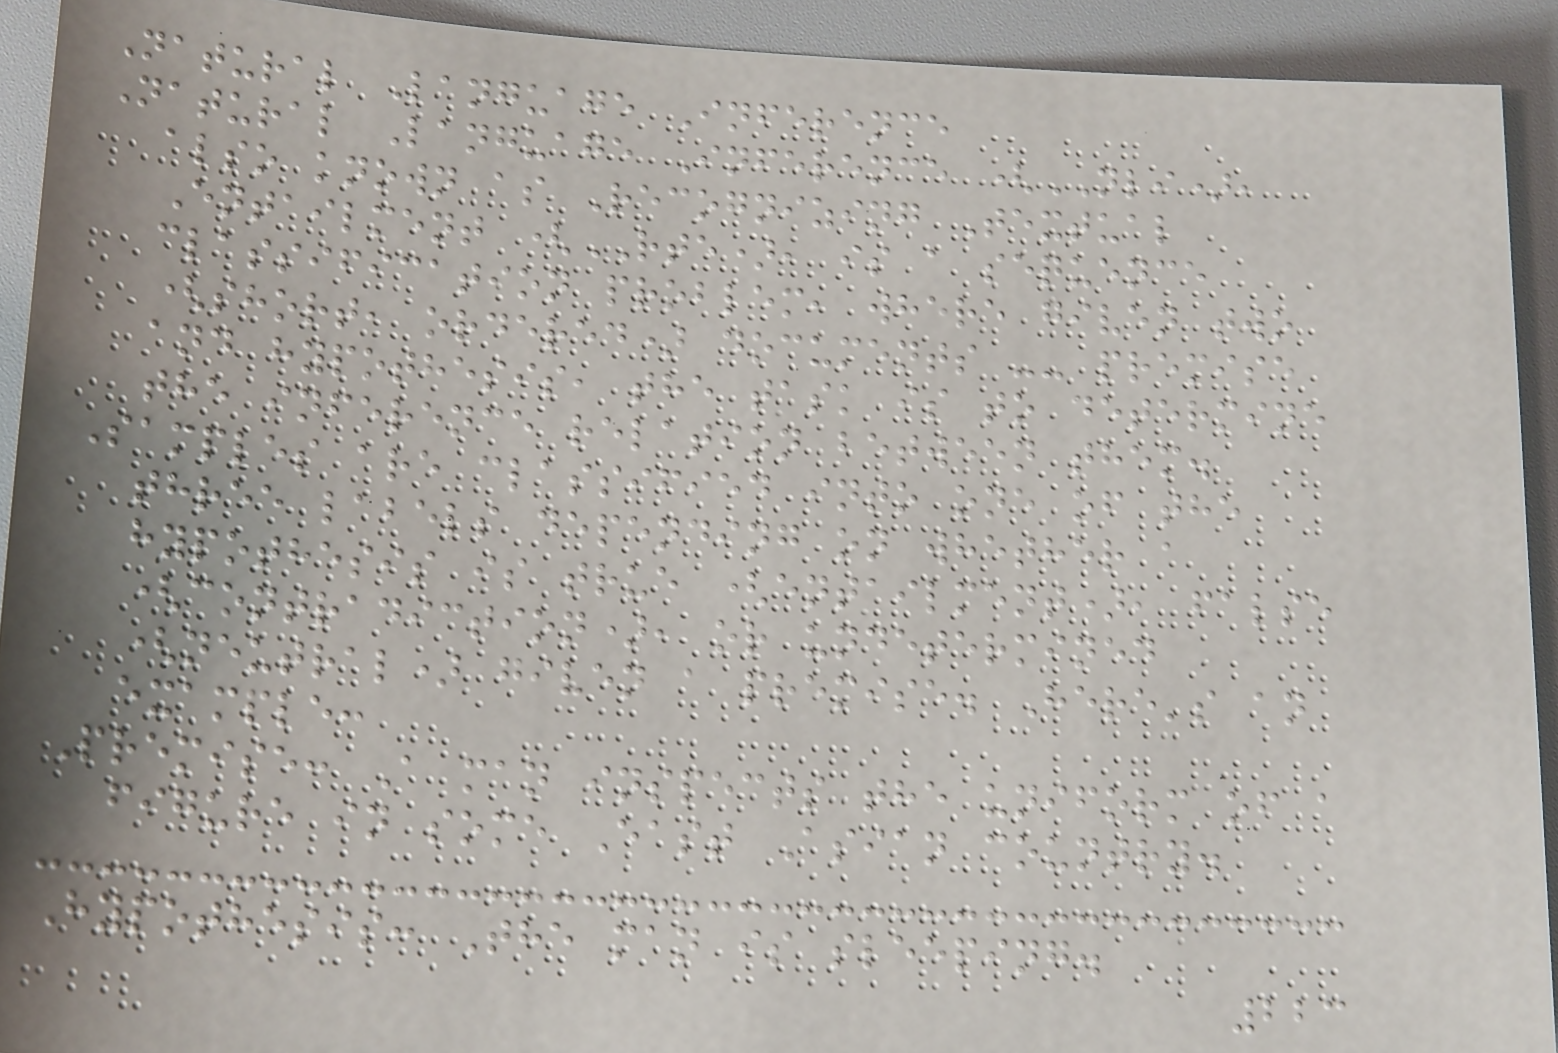Natural Language Inference
Natural Language Inference (NLI),
also known as Recognizing Textual
Entailment (RTE), is a sequence
classification problem, where given two
(short, ordered) documents -- premise
and hypothesis, the task is to determine
the inference relation between them.
Samples are classified into one of the
three labels depending on whether a
hypothesis is true (entailment), false
(contradiction), or undetermined
(neutral) given a premise. Here's an
example:
Premise: A man inspects the uniform of a
figure in some East Asian country.
Hypothesis: The man is sleeping.
223
